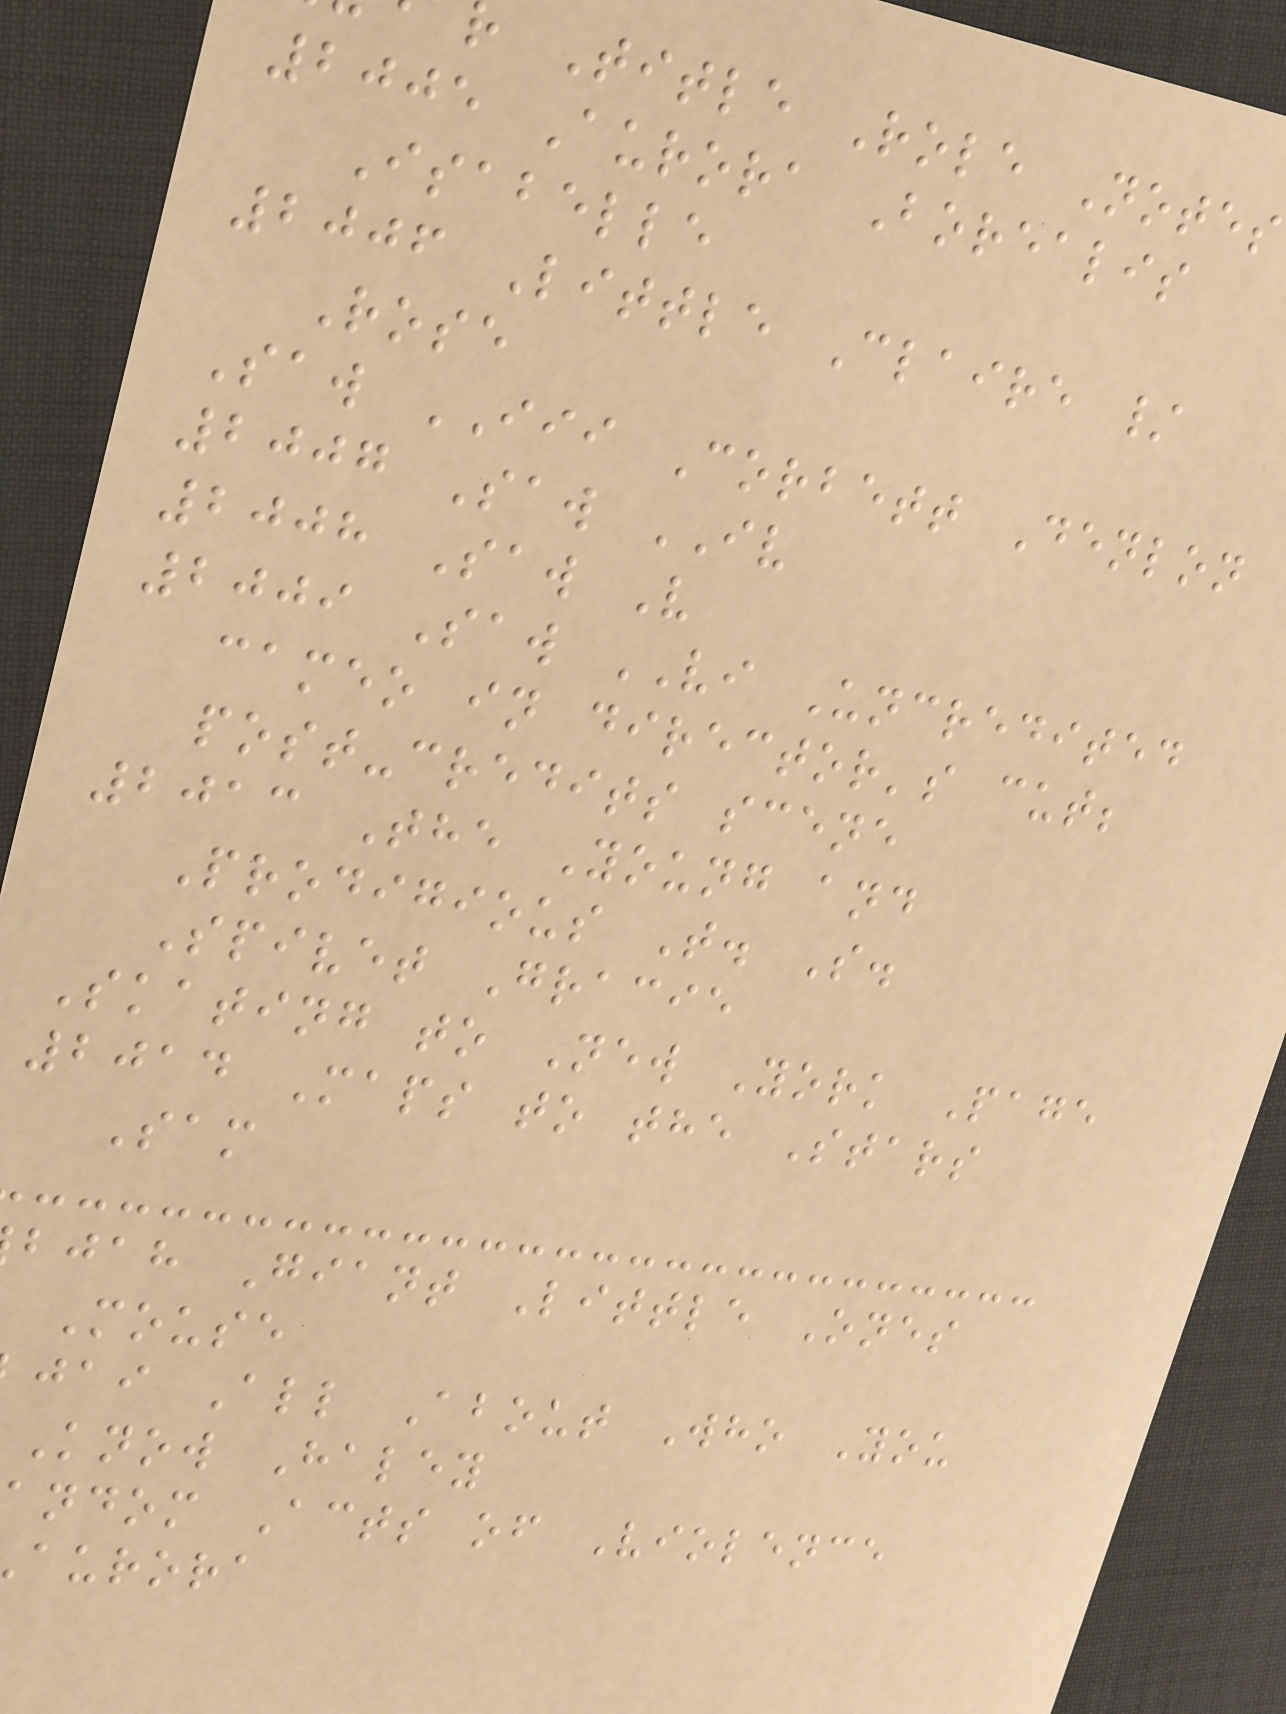Title Role Notes
2005 Aurora Borealis
Isabelle
2006 Little Claire /
Rose
Saw III Corbett Denlon
2007 Saw IV
2008 Saw V
2009 Saw VI Uncredited
cameo in director's cut;
post-credits scene
2013 The Young and
Prodigious T. S.
Spivet Gracie
Skating to New York Page
2014 Maps to the Stars
Sam
bjah Giant Little Ones
Mouse
jai All About Who You
Know Haley
andom Acts of Violence
aurora
